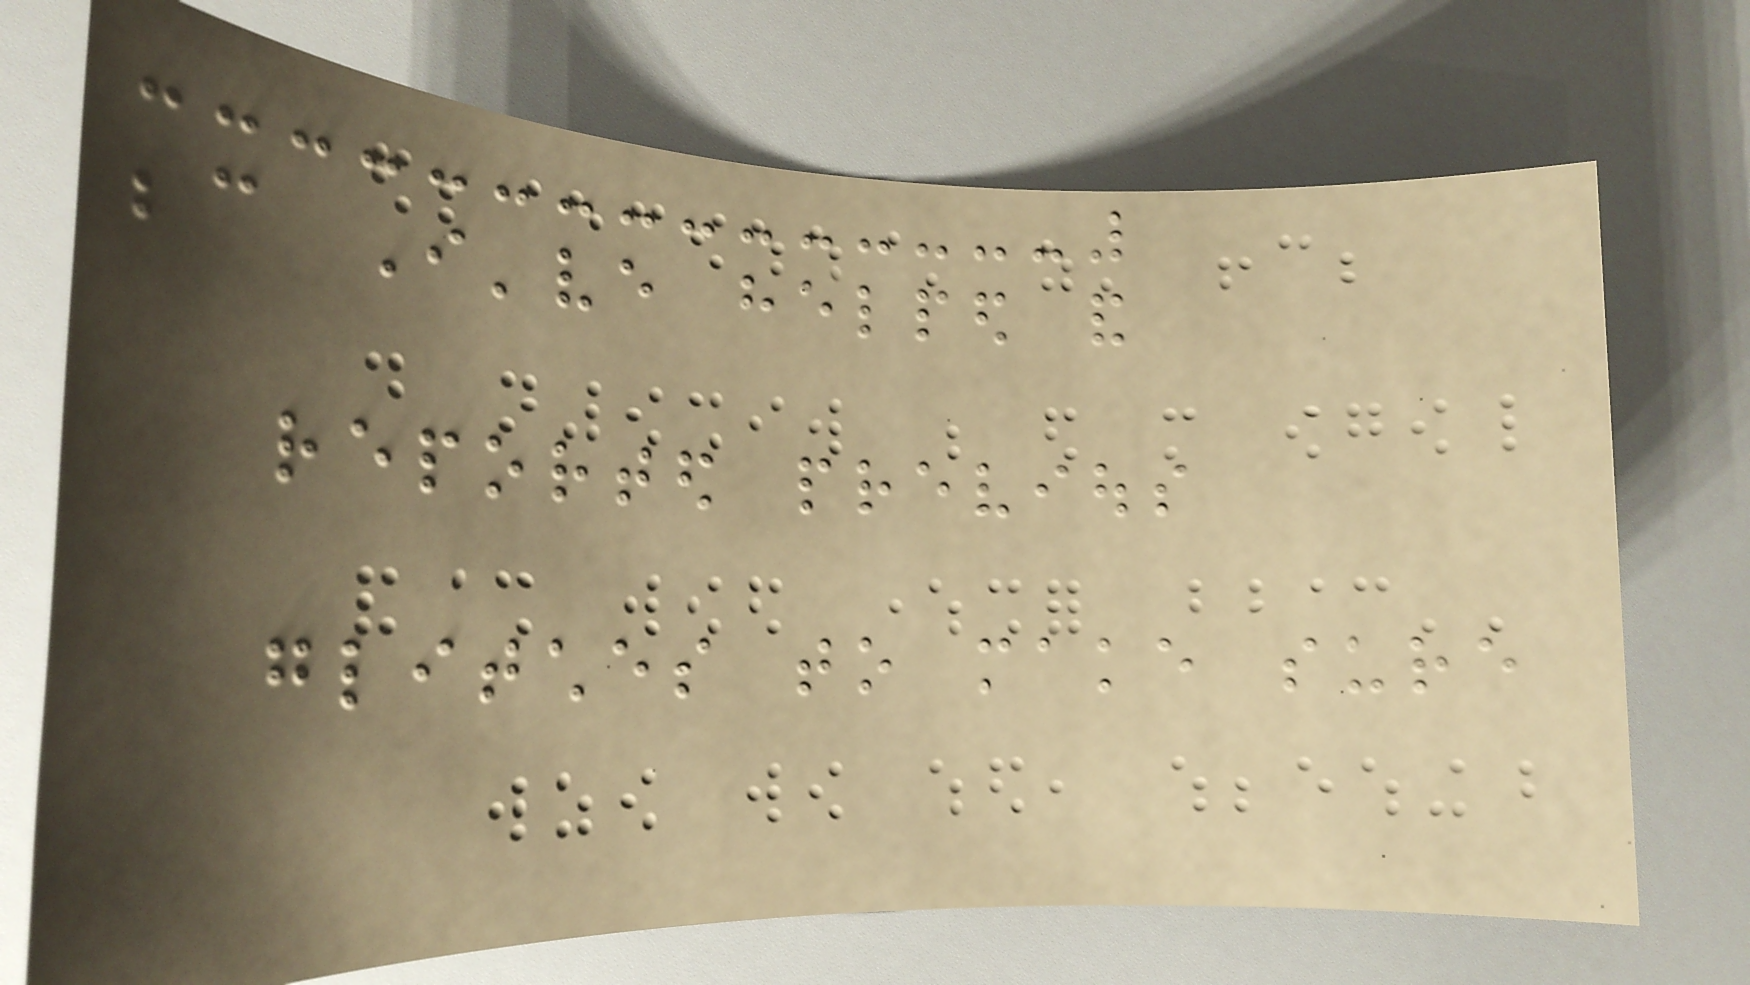because I've helped and
reported previous
glitches to make sure
